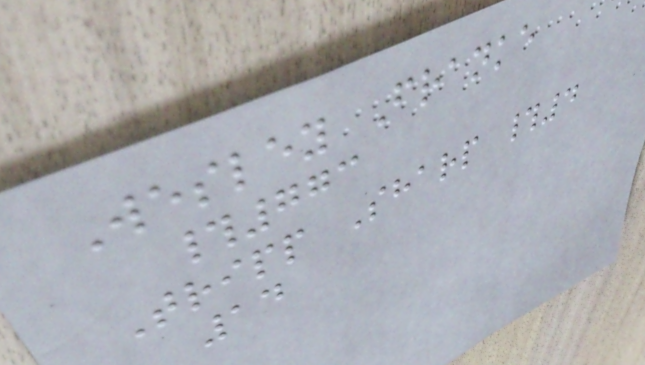Wesley Franke
#773
Tripp Sharp #4
14
